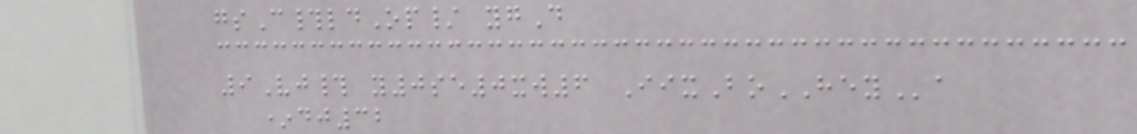gsC#ldOp/ ygD
9Vj# y0se0xw6 IixBoHEYa
*dj32
